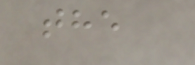the
